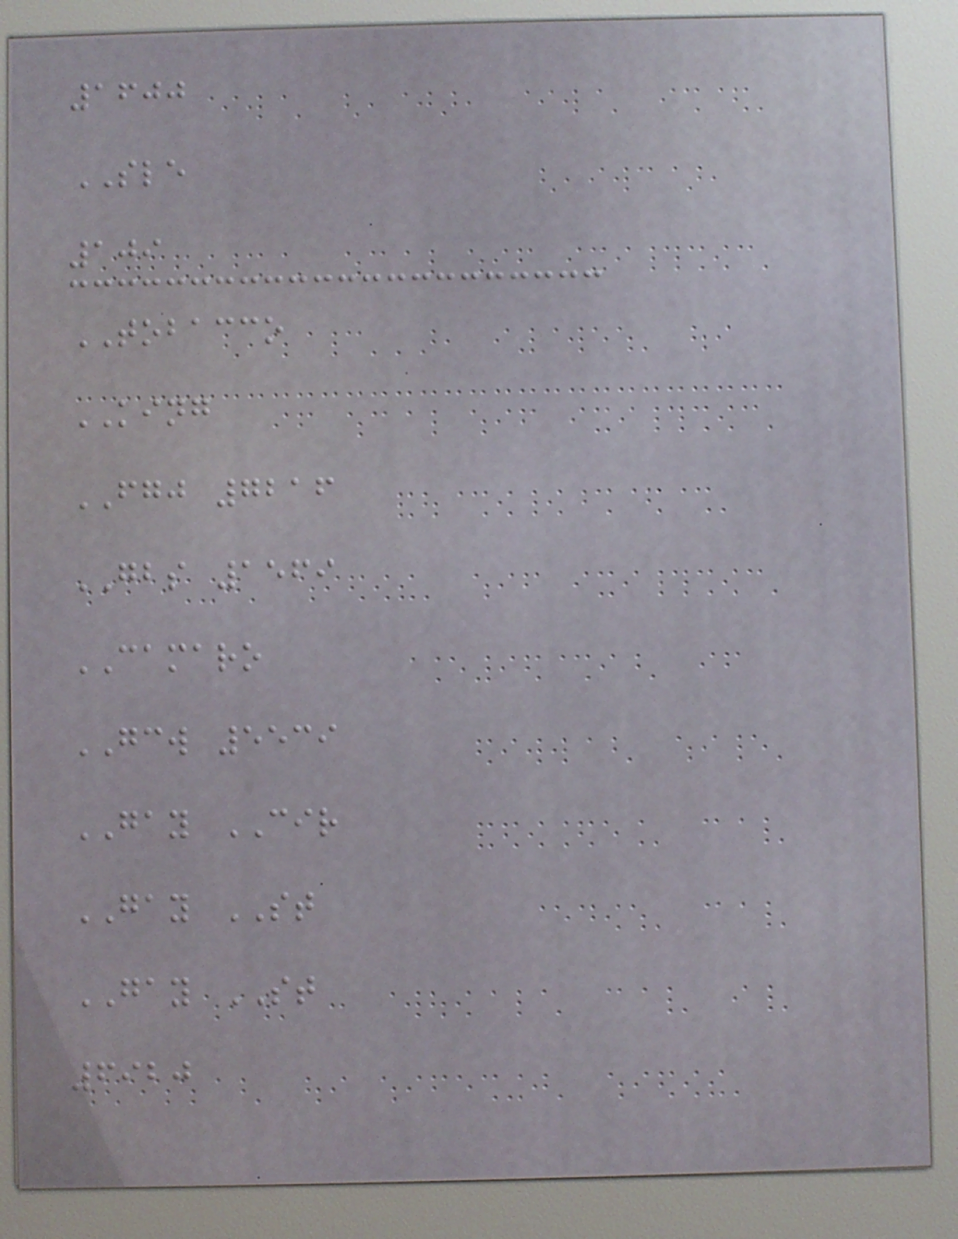1600
SLE
109
TOBACCO
KING
FGJ 7216
GBS 1569
CAMARO
GCW 5539
GAY CIR
GAY ST
GAY ST
6920
